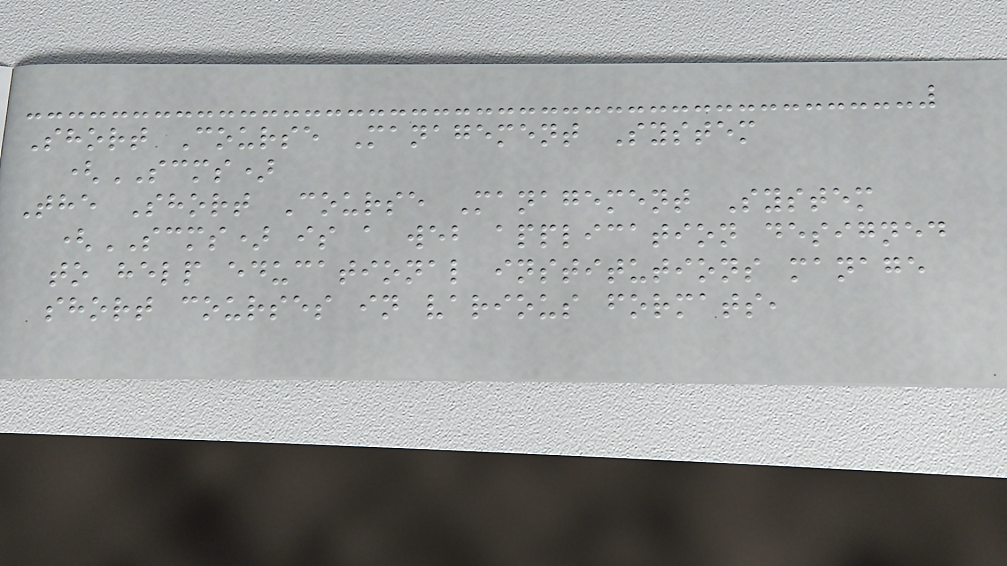Short Course Management System
(SCMS)
The Short Course Management System
(SCMS) is a web application designed
to help educational institutions manage
short courses in various formats,
